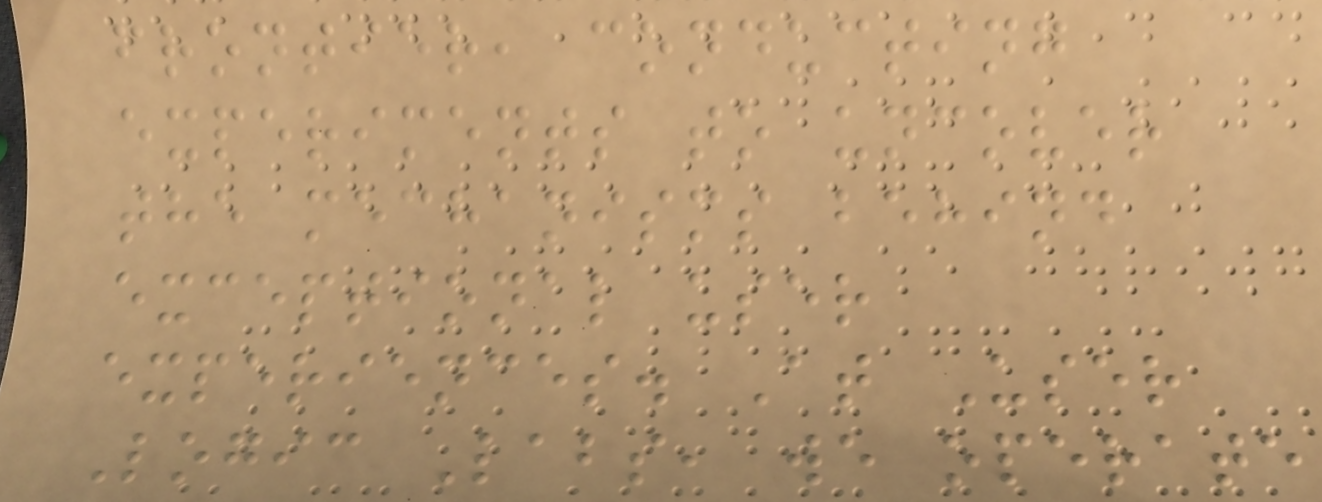frontier, conducting
experiments to uncover
the mechanisms behind
exceptional user
experiences. At User
Logic Labs, we operate
